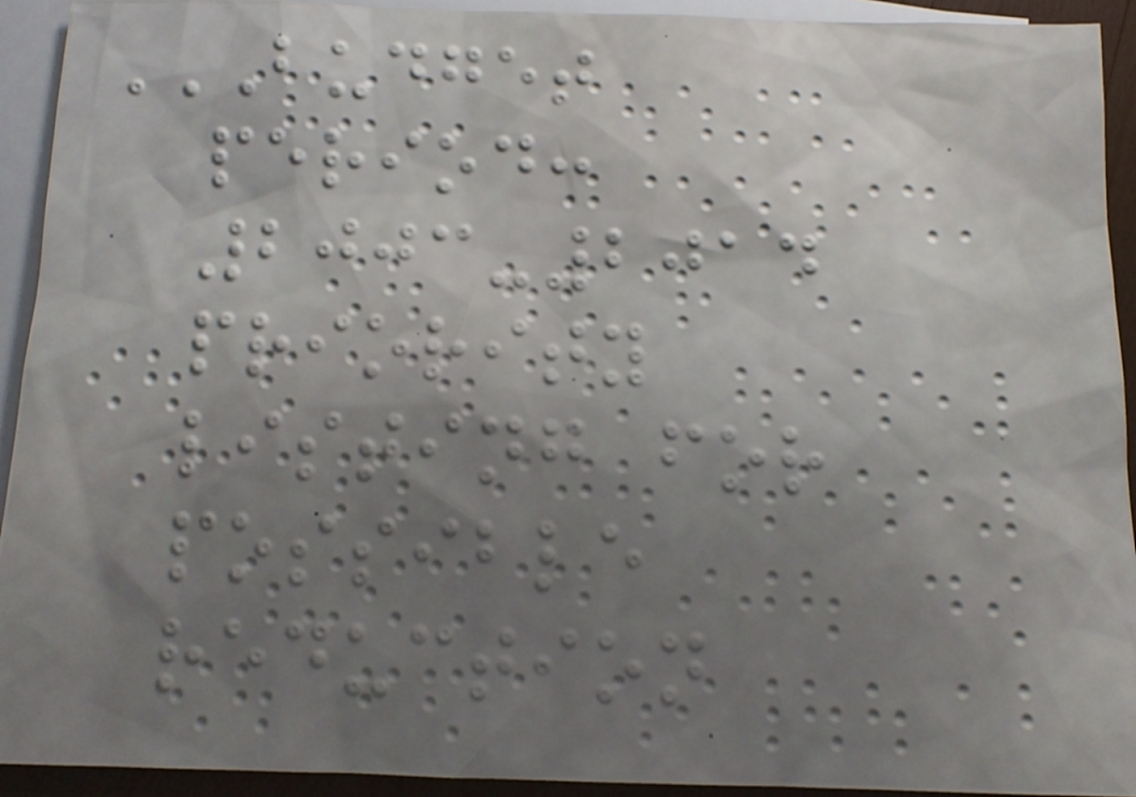BUDGET
PERIOD:
2003-2014
PRIORITY
LISTING FOR
POSSIBLE
REDUCTION
